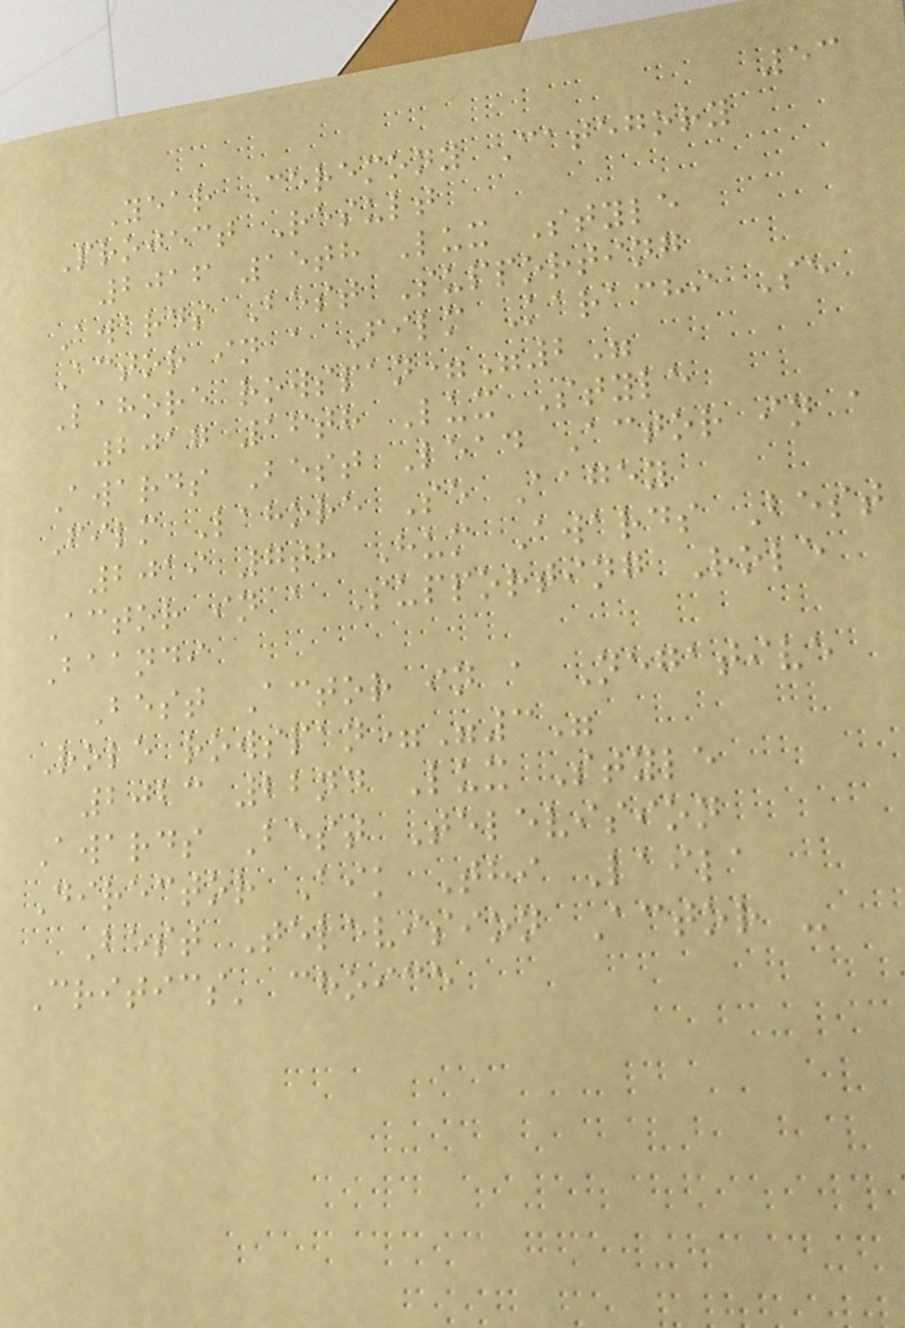53
Year Ceremony Category
Project Result
2016 15th Lux Style
Awards Best Supporting
Actor in a Film Karachi Se
Lahore rowspan="2"
2017 16th Lux Style
Awards Best Lead Actor in a
Film Lahore Se Aagey
2019 7th Hum Awards Best
Actor in a Supporting Role
Baandi
Best Actor in a Negative
Role rowspan="3"
2023 22nd Lux Style
Awards Best Television
Director Aik Thi Laila
Best Television Actor -
Critics' choice
